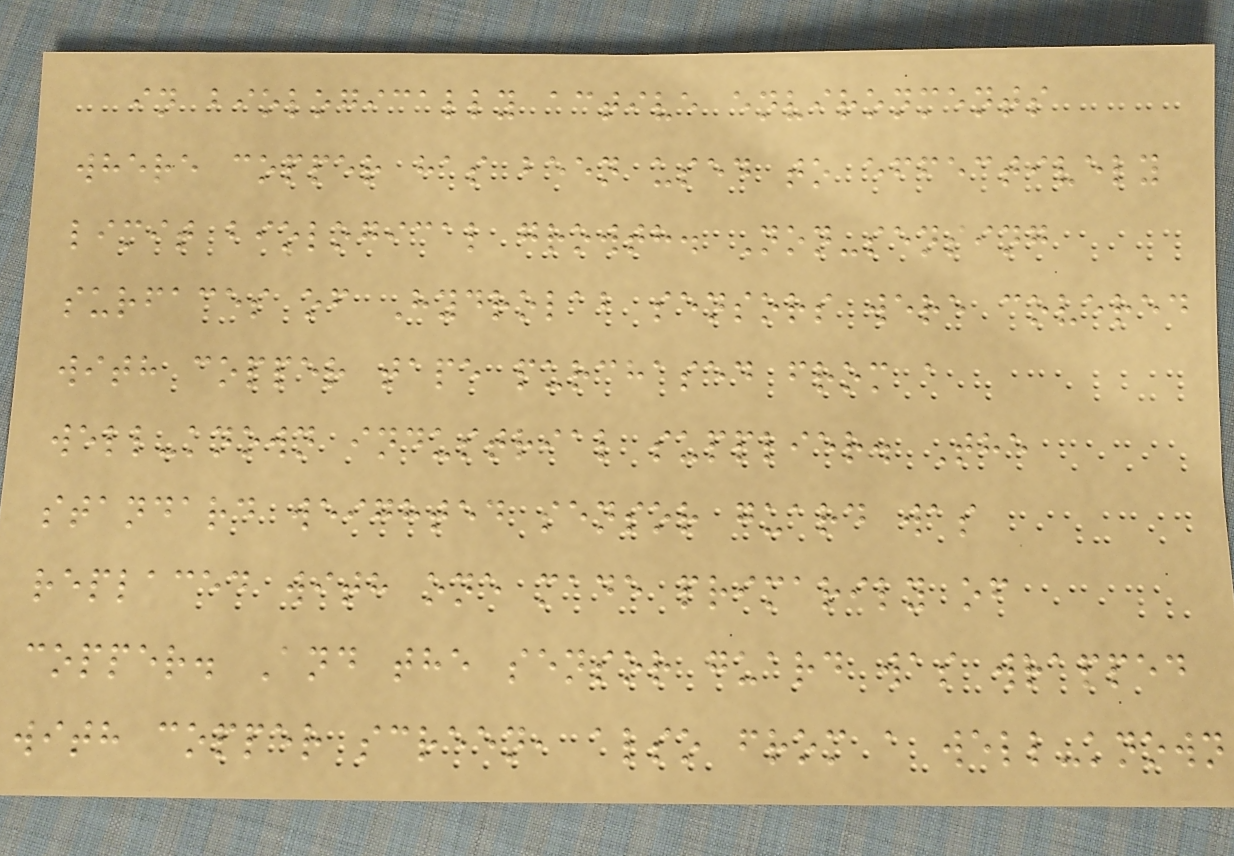in biologically active environments
where copper has been used to effectively
limit biological growth. Non-sensing
surfaces of Hydrolab sensors were covered
with copper tape purchased from a
well-known industrial supplier. The
standard weighted sensor guard was
replaced with one made primarily of
copper. And the sensor guard was wrapped
with copper screen, also from a well-known
